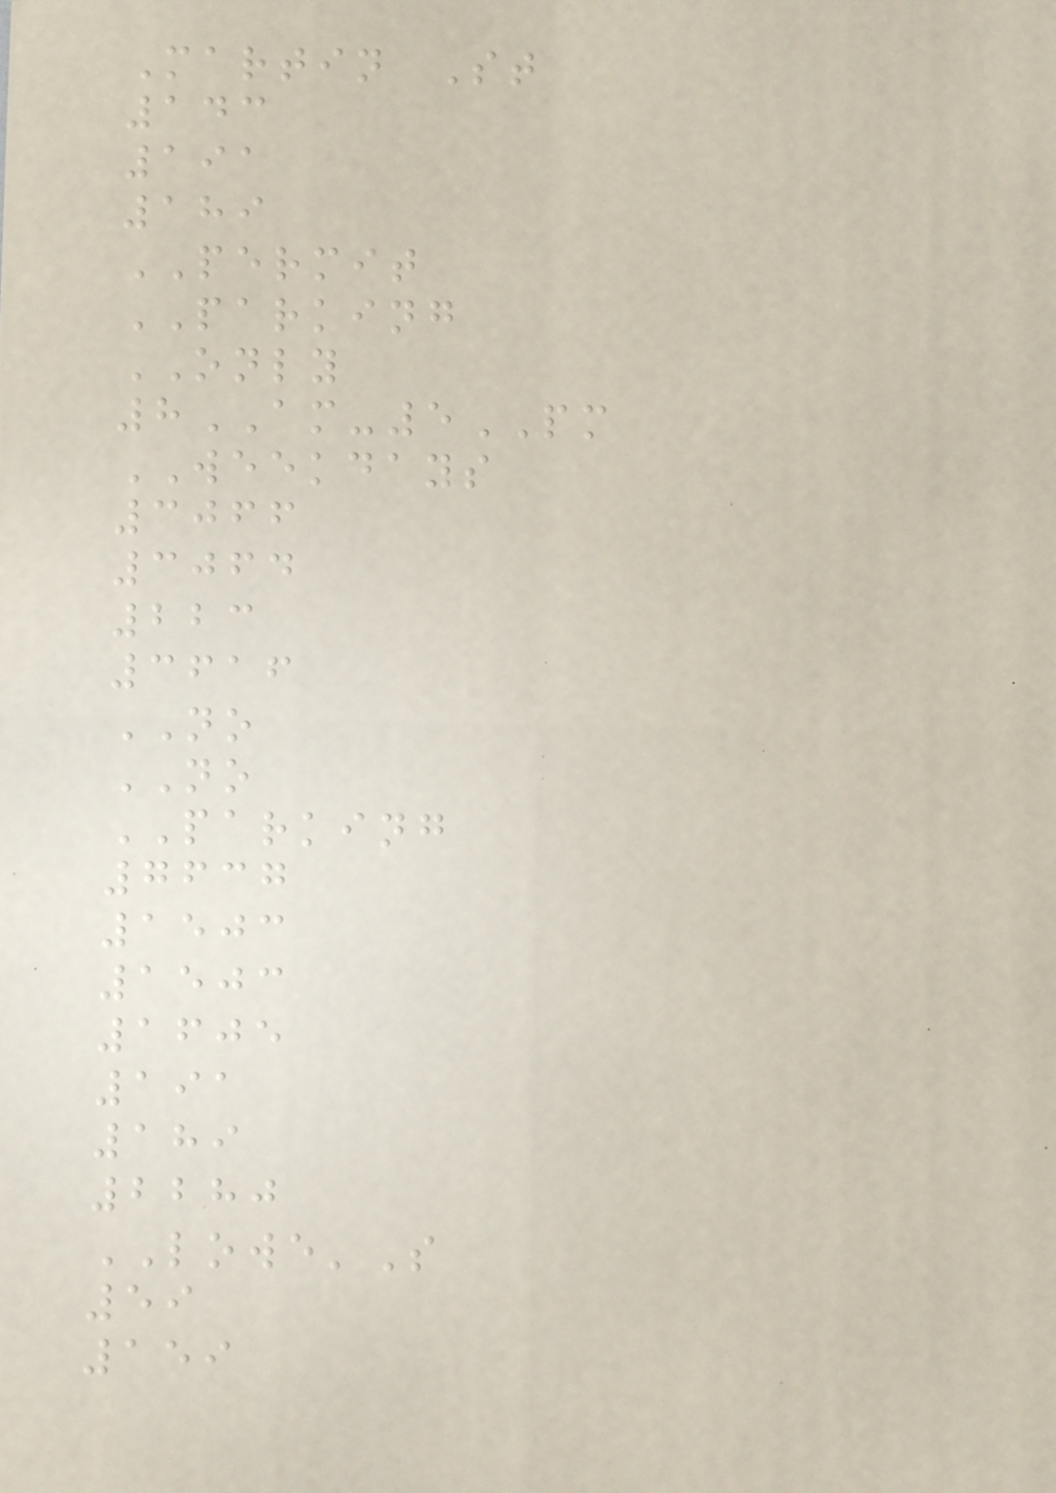Martin St
143
191
189
PERMIT
PARKING
ONLY
8AM-5PM
WEEKDAYS
3066
3064
223
3616
NO
NO
PARKING
7637
1503
1503
1605
191
189
2280
LOWE'S
59
159
